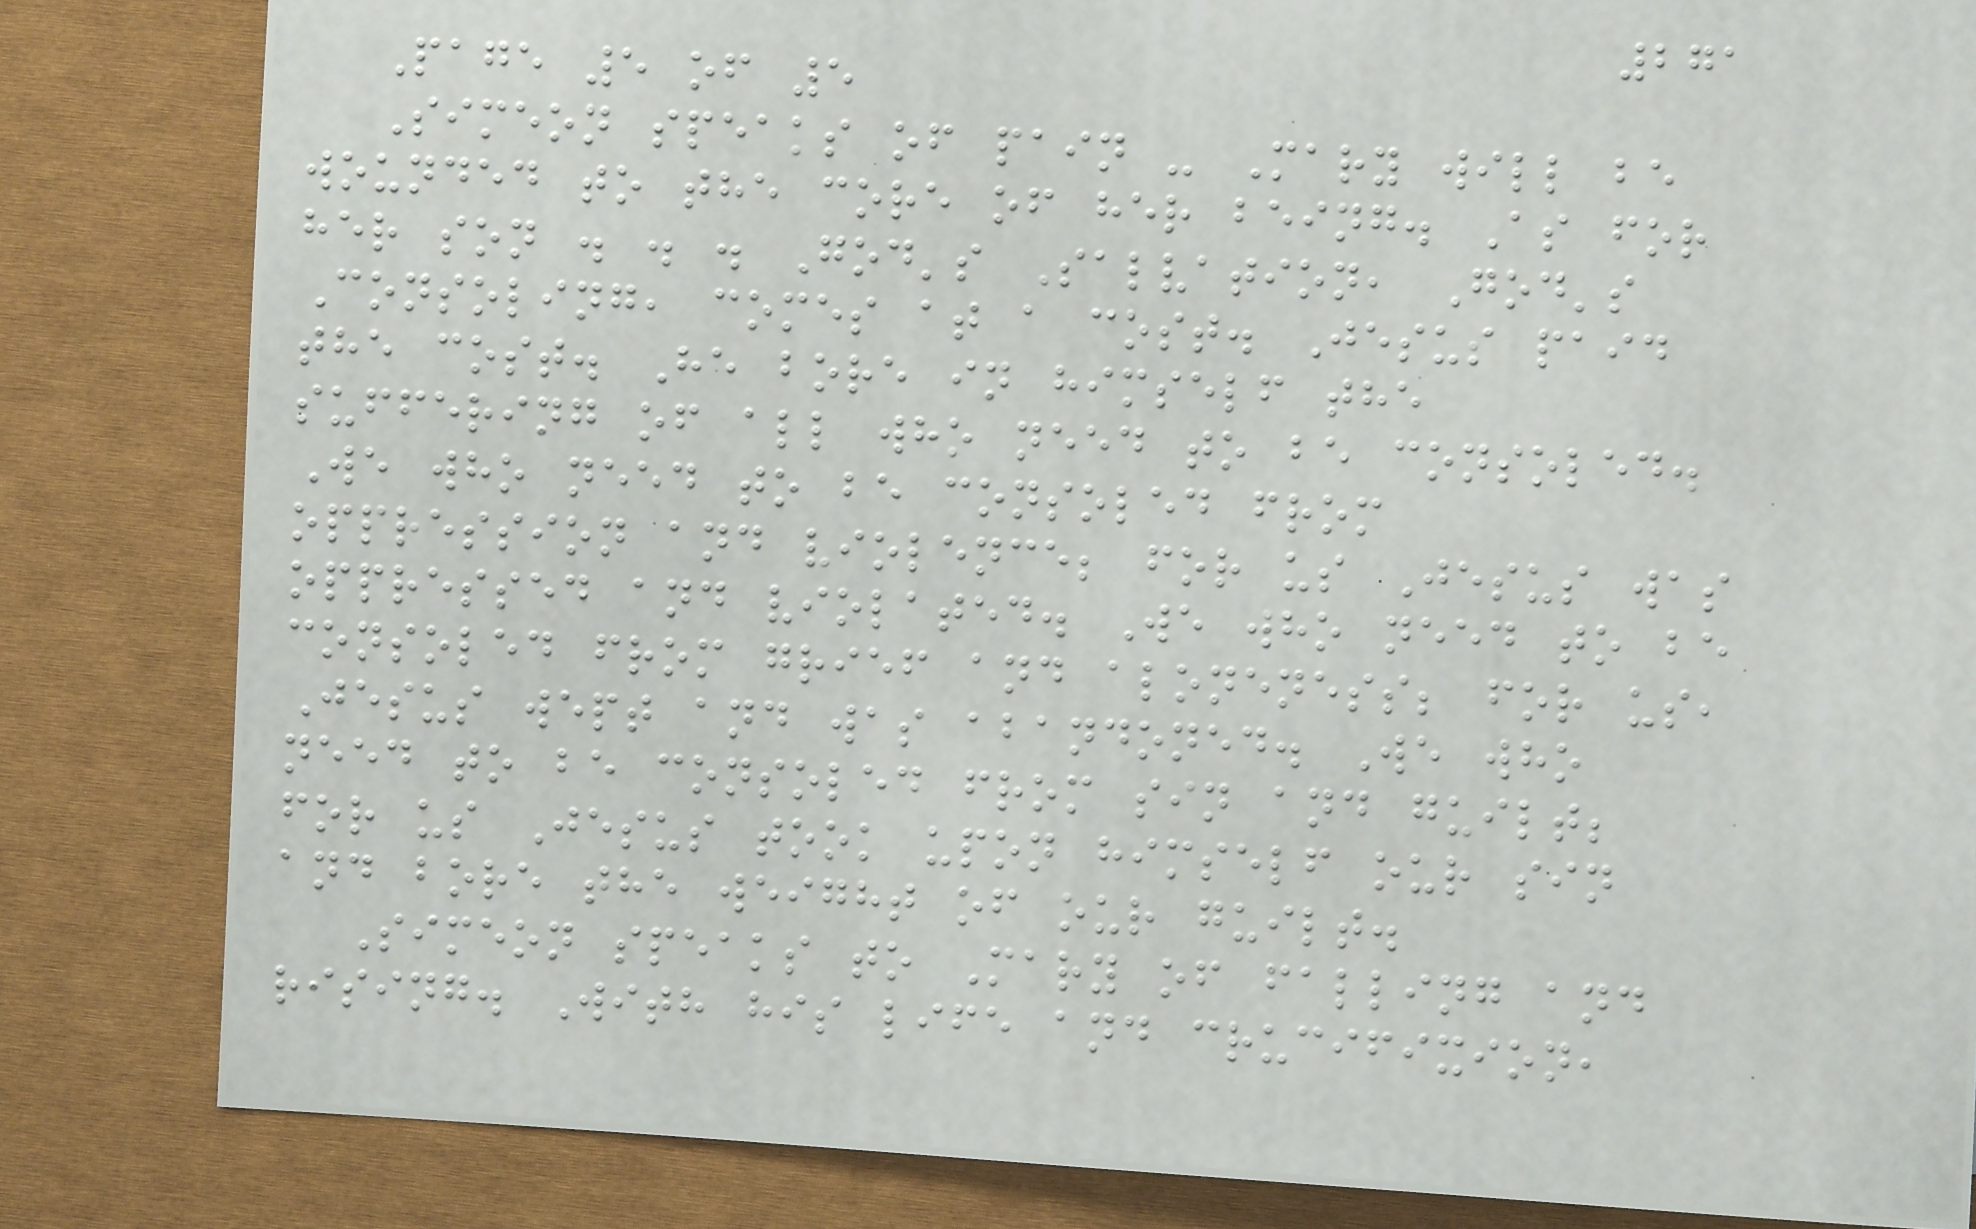271
Page 5 of 5
Simeon speaks of pain - Mary will be
wounded to the core of her being. As for
her son . . . God's Salvation, God's
Consoling, comes at a cost. Jesus paid
the cost. He bore in himself the
suffering of all who need to be consoled.
We who need to be consoled from
oppression and violence; for us Jesus was
oppressed and violated. We who need to be
consoled from grief and aloneness; for us,
Jesus wept and was abandoned. We who
need to be consoled from sin and guilt;
for us Jesus took upon himself our sin
and bore the weight of our guilt.
Simeon speaks to Mary of falling and
rising. With his life and crucifixion,
